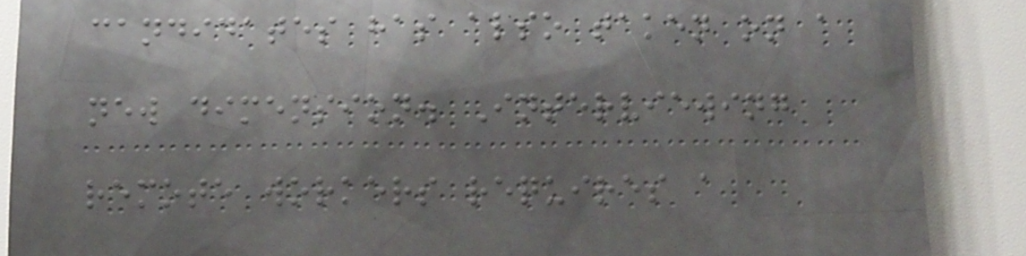candidates has also taken on a
new dimension. Interviewing
remote workers requires a
